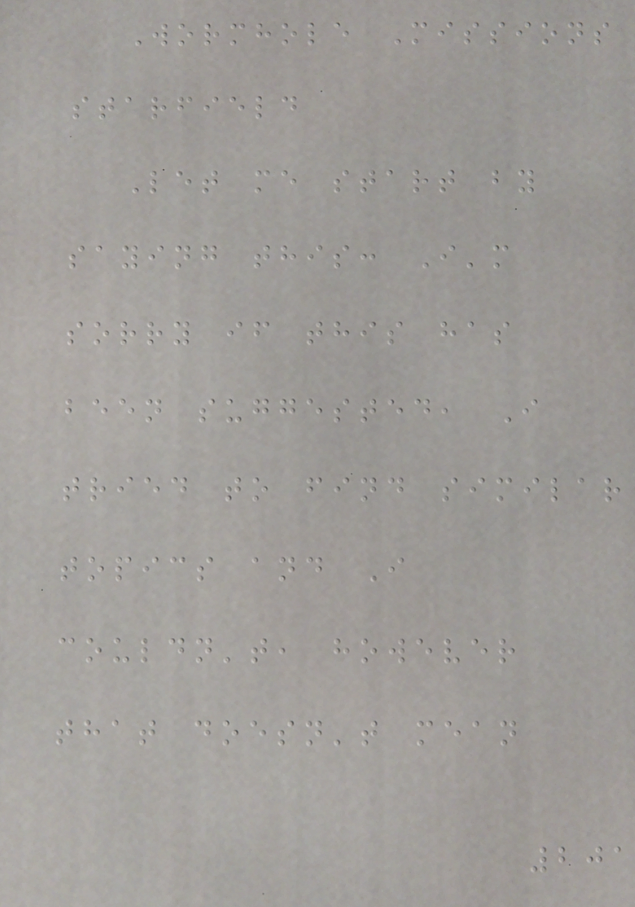Wormhole Missions
starfield
Let me start by
saying this: I'm
sorry if this has
been suggested, I
tried to find similar
topics and I
couldn't, however
that doesn't mean
201
